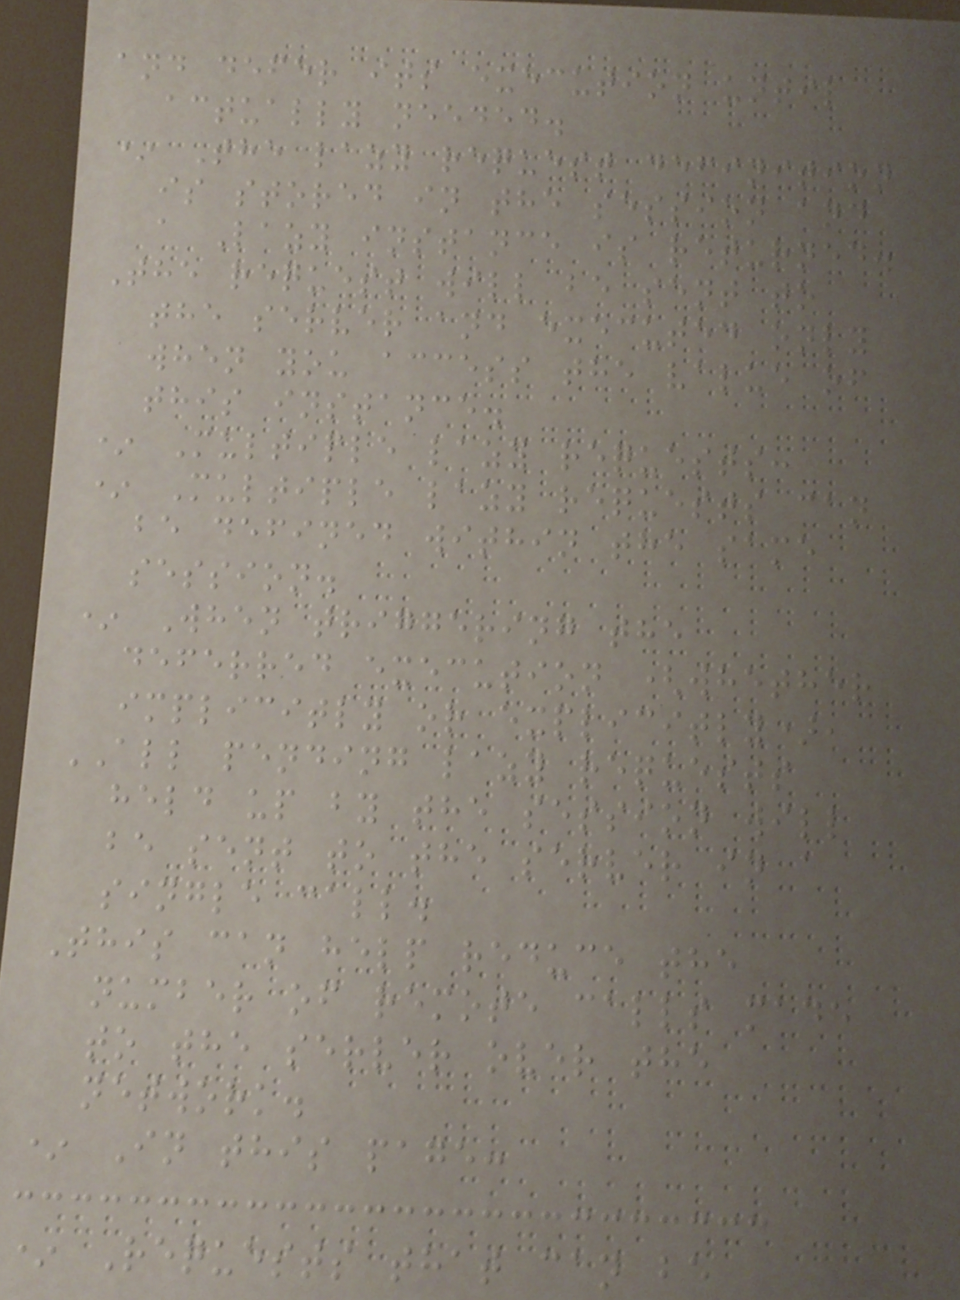and defer its execution until
actually needed.
* The lazy request definition
is stored in the session and
a Lazy instance is returned.
The request will be sent to
the server and executed only
when you access the value of
this instance.
* Multiple lazy requests:
* Multiple lazy requests can
be defined within the same
session.
* When triggering the
deferred execution (whether
implicitly or explicitly),
ALL pending lazy requests
held up by the session will
be sent to the server in a
single call.
This can help reduce the
number of remote calls made
to the server over the
network.
* In this page:
* Requests that can be
